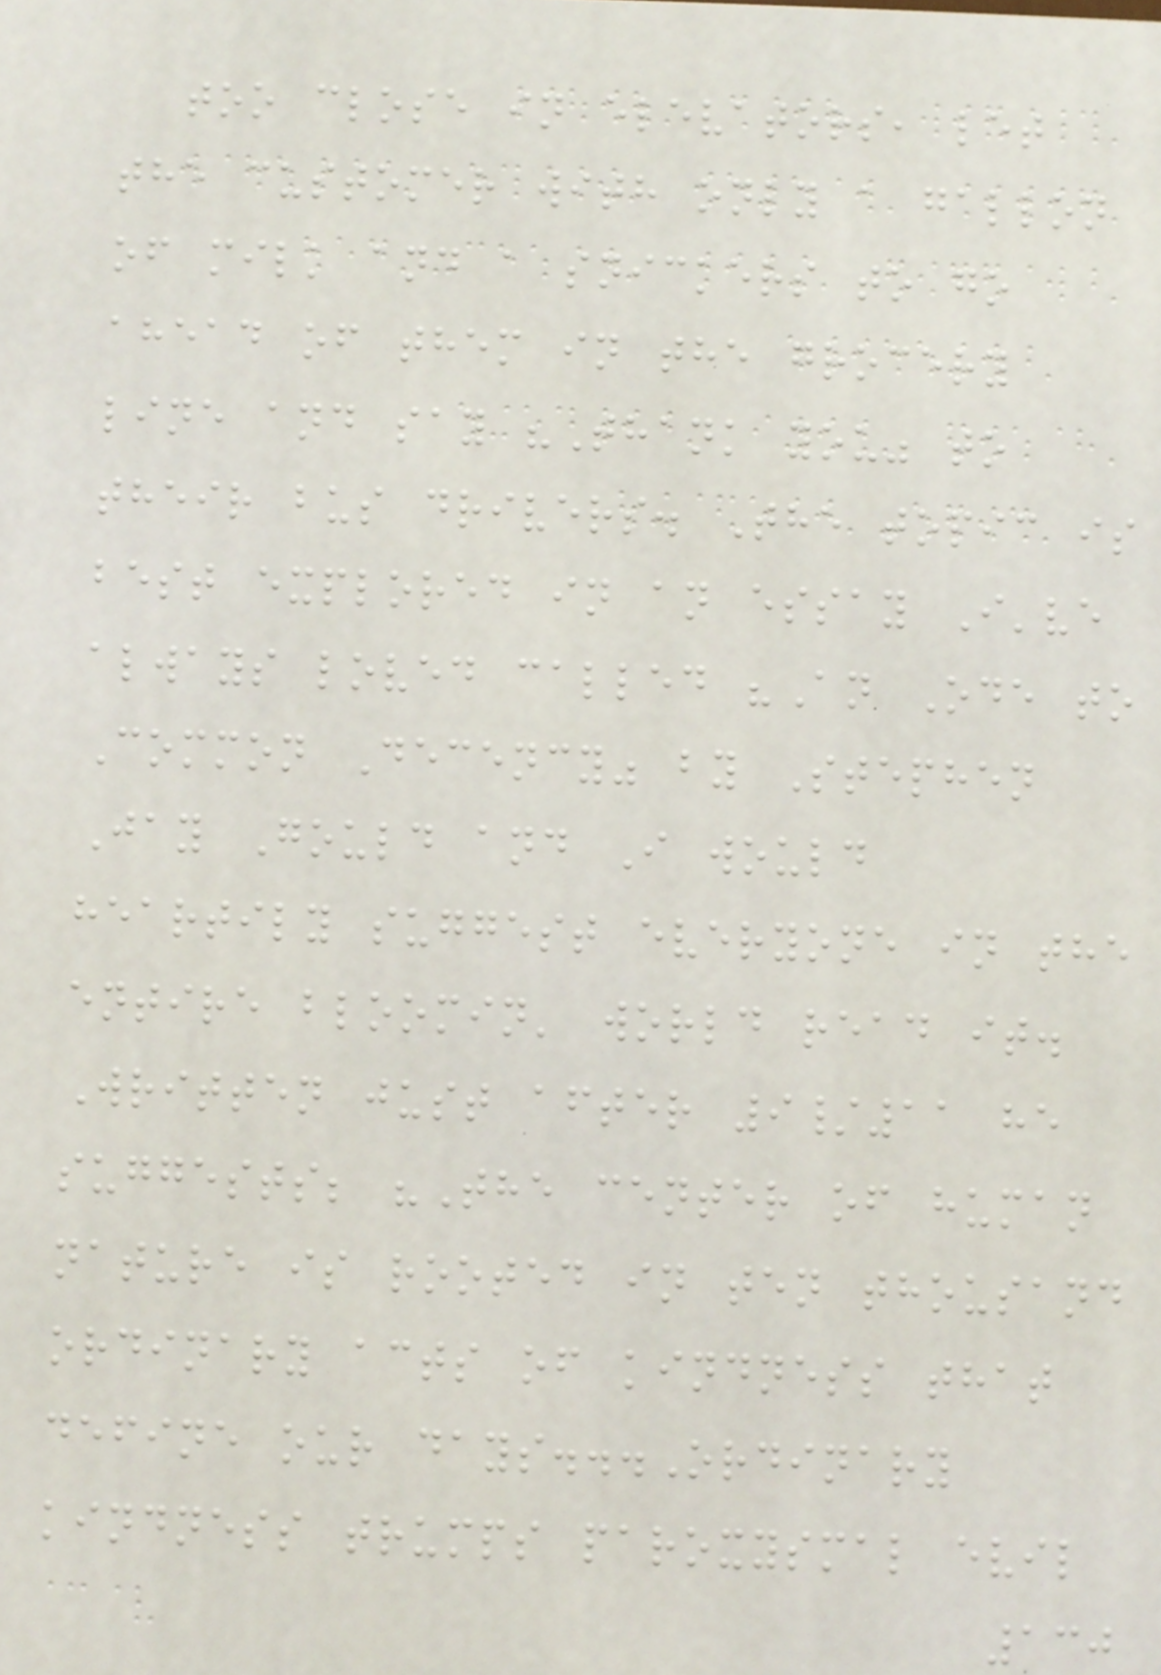too close in elevators, let
the customer with only a gallon
of milk and a snickers to go
ahead of them in the grocery
line and say "Thank you" to
their bus drivers. The topic is
best explored in an essay I've
always loved called "An Ode to
Common Decency" by Stephen
Jay Gould and I would
heartily suggest everyone in the
entire bloomin' world read it.
Written just after 9/11 he
suggests; "The center of human
nature is rooted in ten thousand
ordinary acts of kindness that
define our days...Ordinary
kindness trumps paroxysmal evil
130
